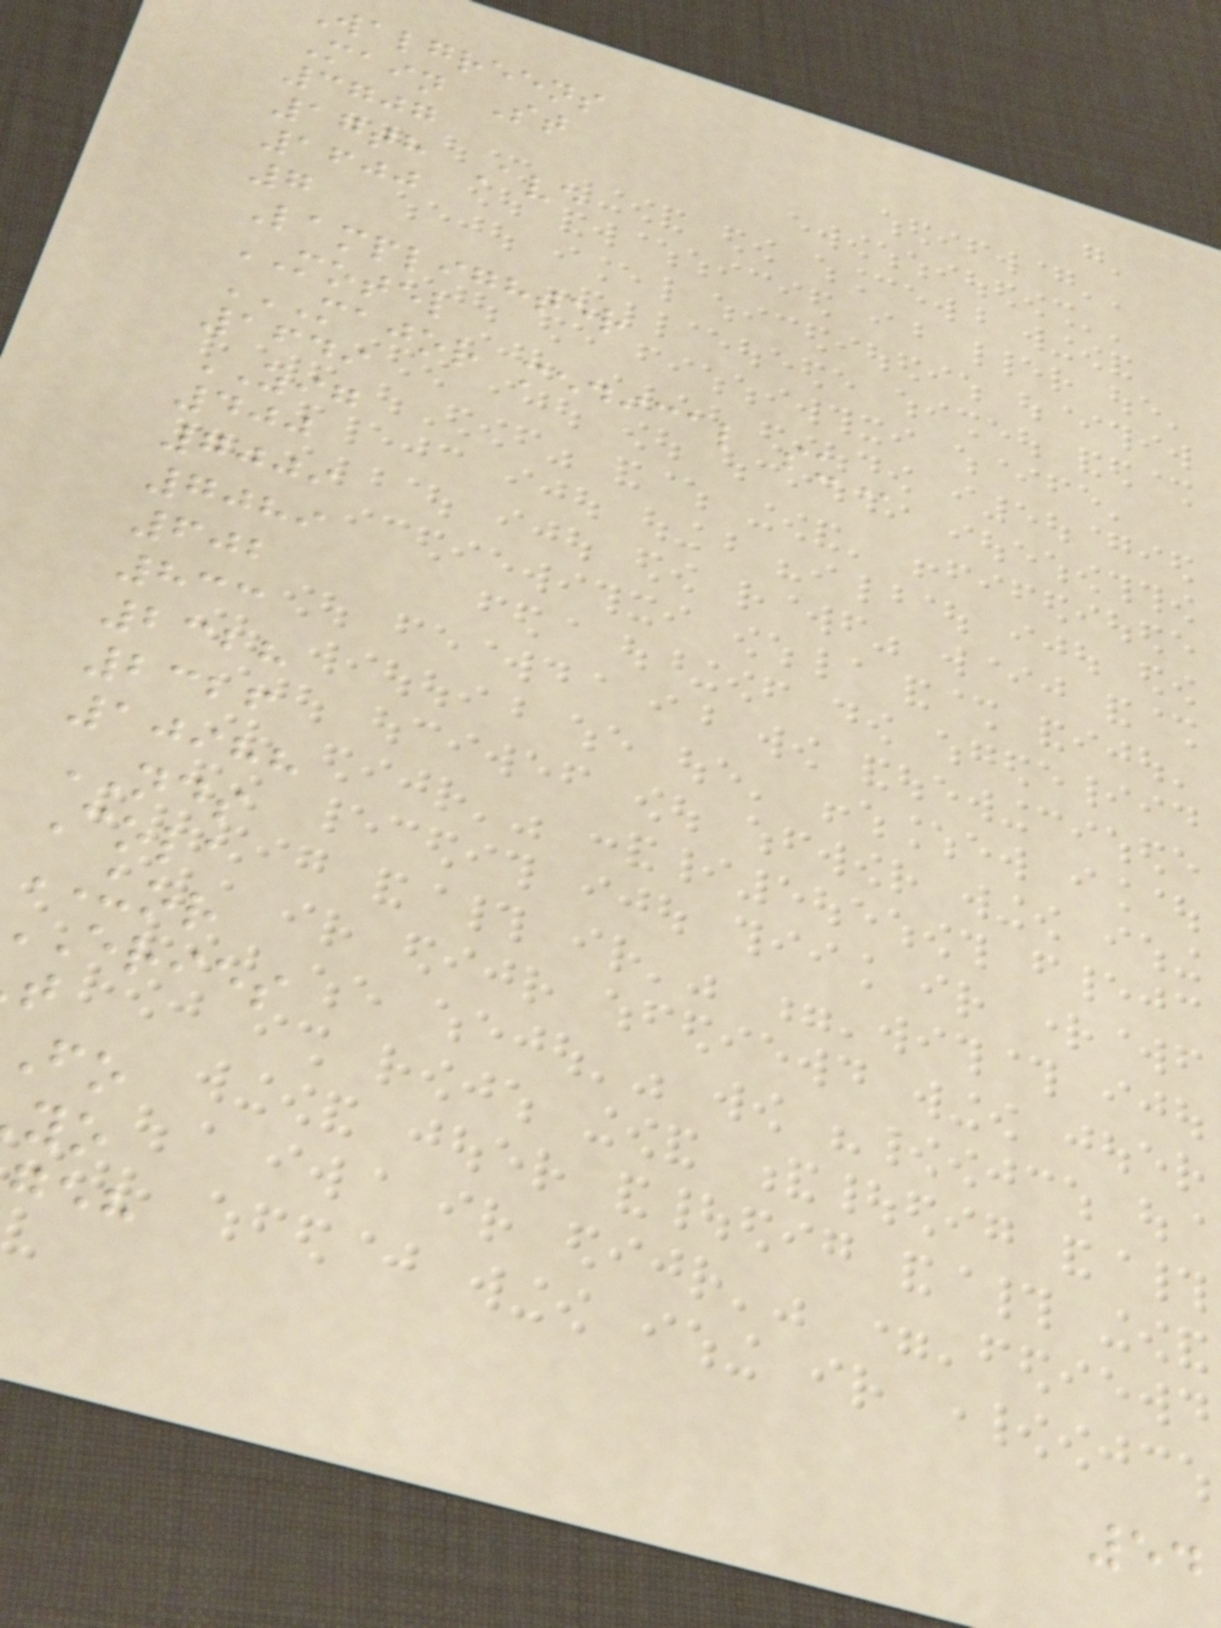walgreens
Main St
3707
17th Ave
1600
7
Lamplighter
MOTEL
MAJOR MEDICAL SU
1649
ZIG
400
7009
7089
602
833
2328
2326
10988
NDS
Cola
UOR
eries
54
